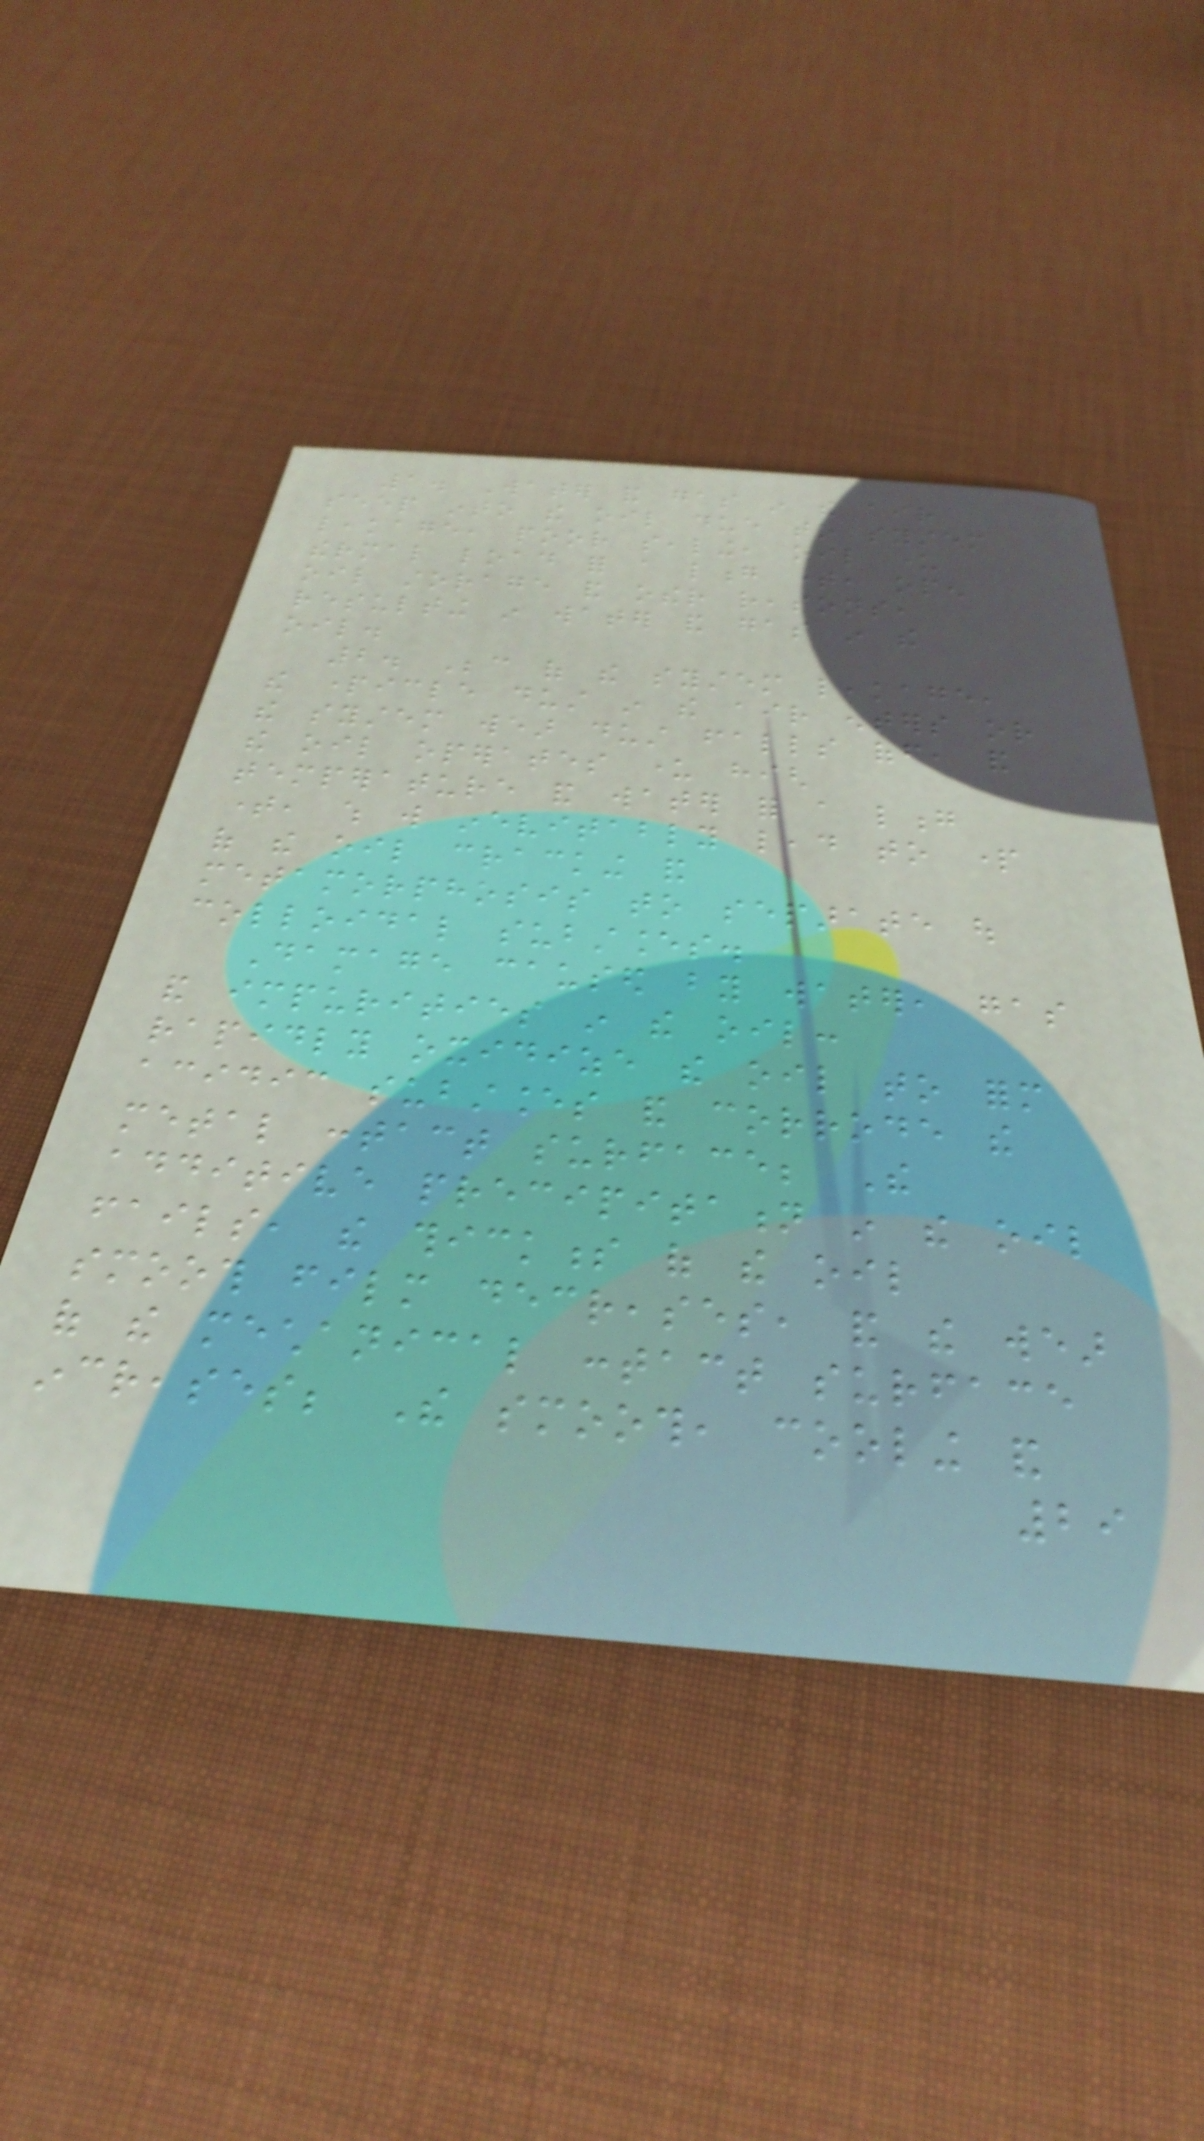1. Water and gas in the air
seep into the oil due to system
leakage, poor sealing, oil under
thermal load for a long time, open
oil storage and other reasons,
resulting in water and gas in the
oil.
2. Because of the system leakage,
the particle dust in the air enters or
the system wear dust falls off, and
the oil operates under high
temperature and water for a long
time, which will inevitably lead to part
of the oil cracking and
metamorphosis to separate out
colloidal substances.
Damage caused by water, gas
and impurities in the oil:
rapidly oxidize the oil to form
acidic substances and corrode the
metal contact surface; The
additive precipitation in the oil
fails, the thickness of the oil
smooth film decreases, and the wear
of the mechanical contact surface
increases; The smooth, cooling and
29
